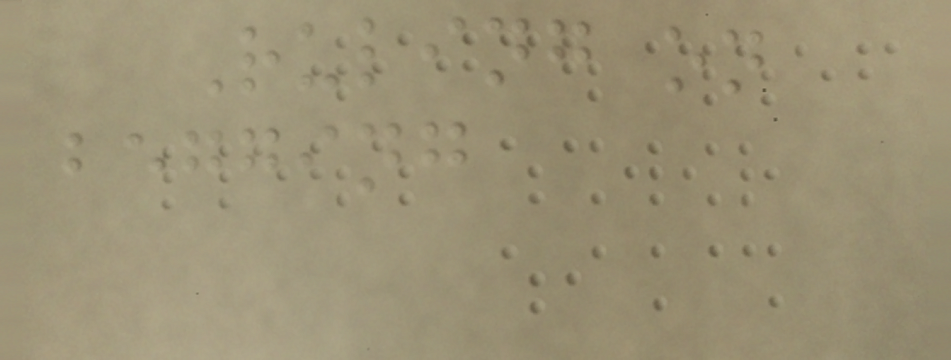Ruling on
begging
